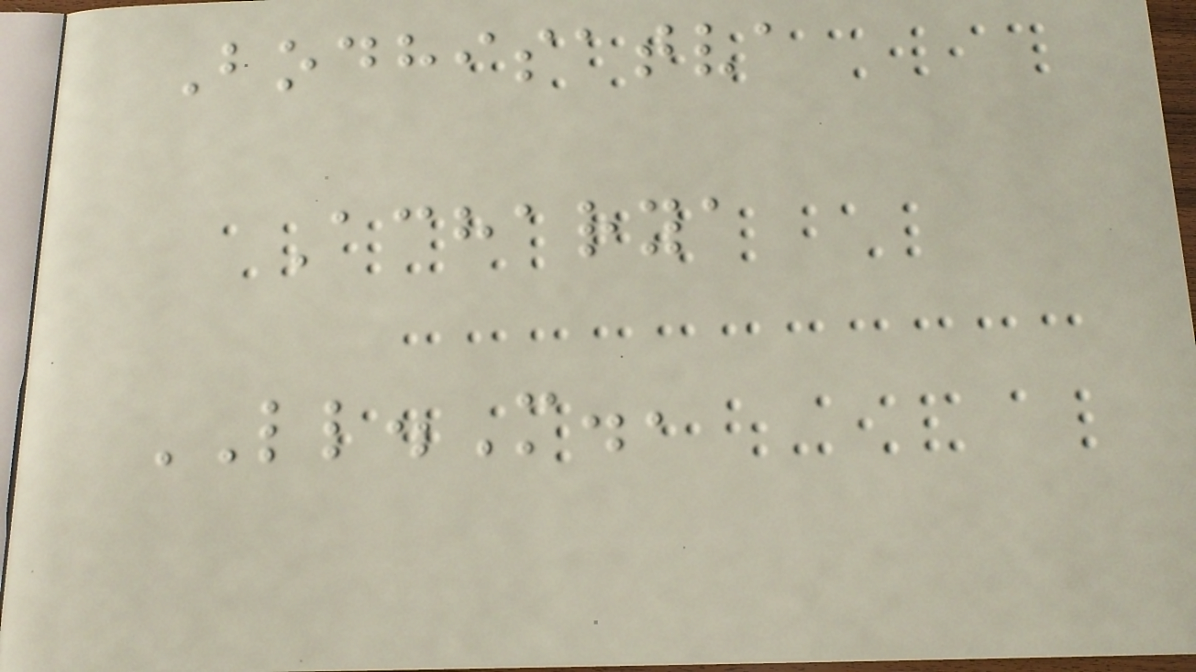Bodhisatva
Acharya
LL.M.,
